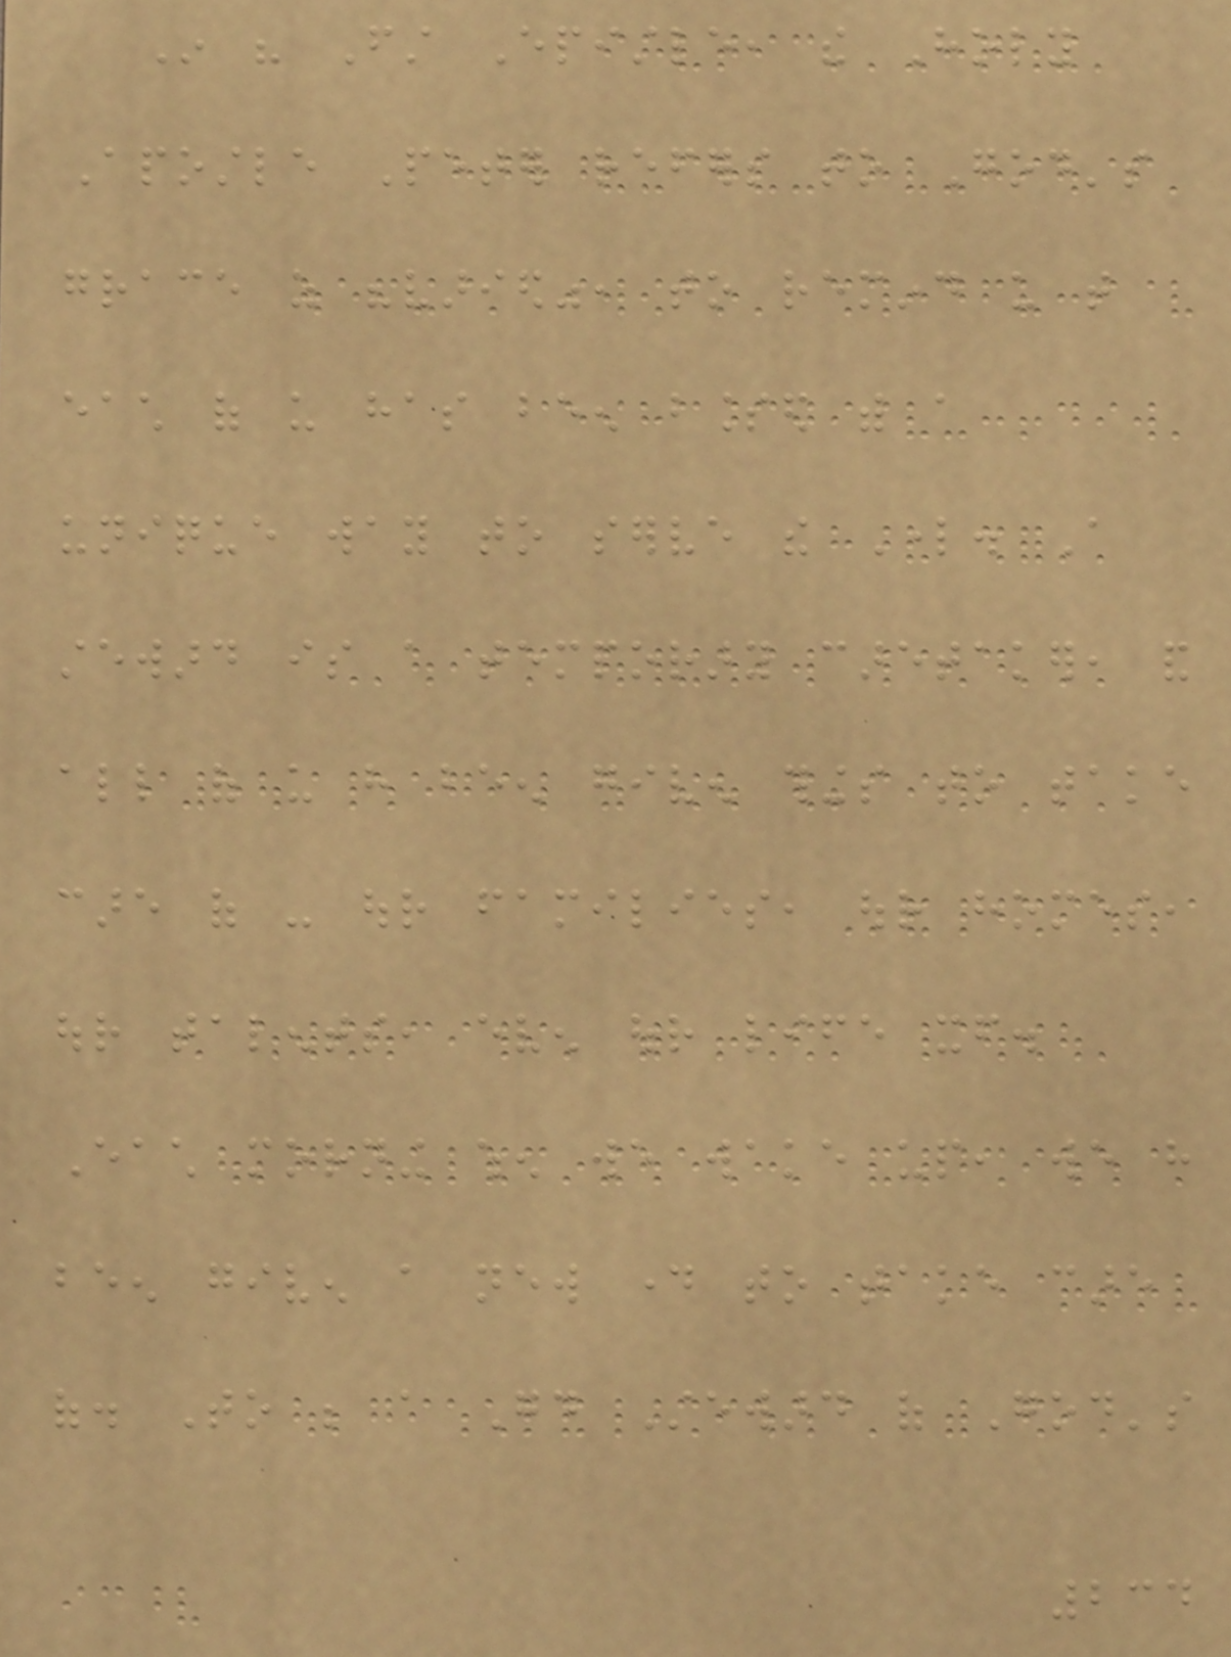In his First Epistle, the Holy
Apostle Peter refers to God's
grace as "varied", to remind us that
each of us has been blessed with a
unique way to serve the Lord. A
steward is a temporary caretaker, and
all of us have been given things to take
care of - our families, our homes,
our talents, even our life itself.
Each morning when we wake up, we have
been given a new day to take care
of. To be a Good Steward of God's
234
